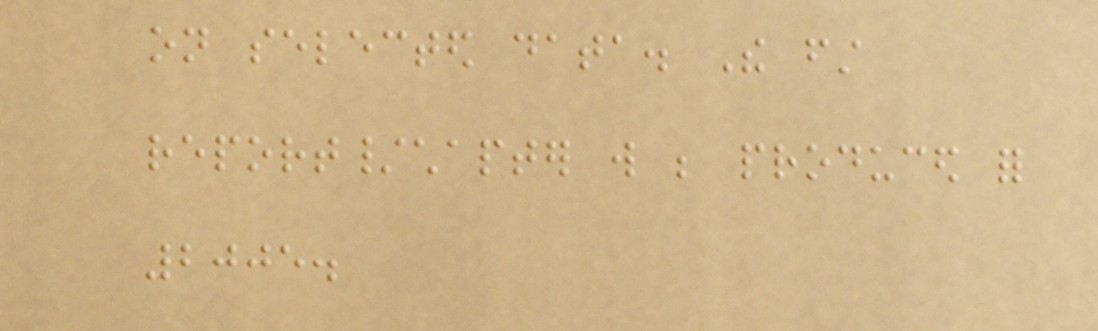on selected data. The first
report/chapter will be produced for
2005.
